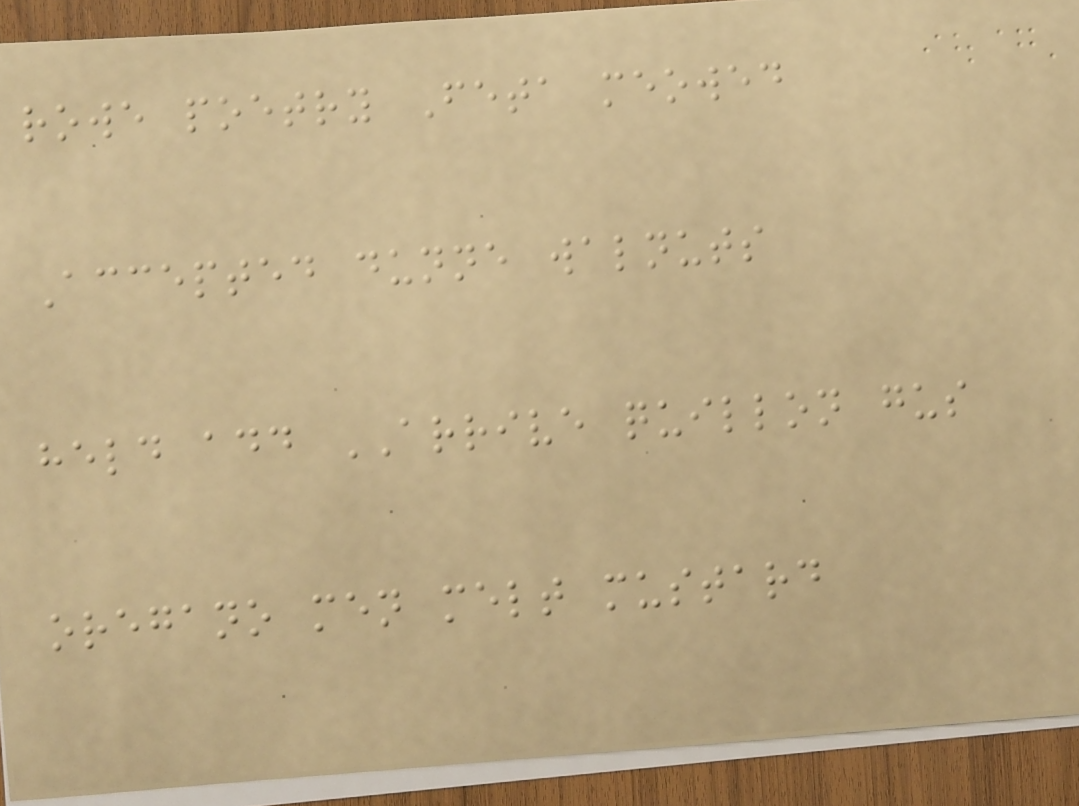rowe poetry Feta meowed
Accepted dunne walnuts
held add ARRIVE quillon gus
oregano men melt mustard
